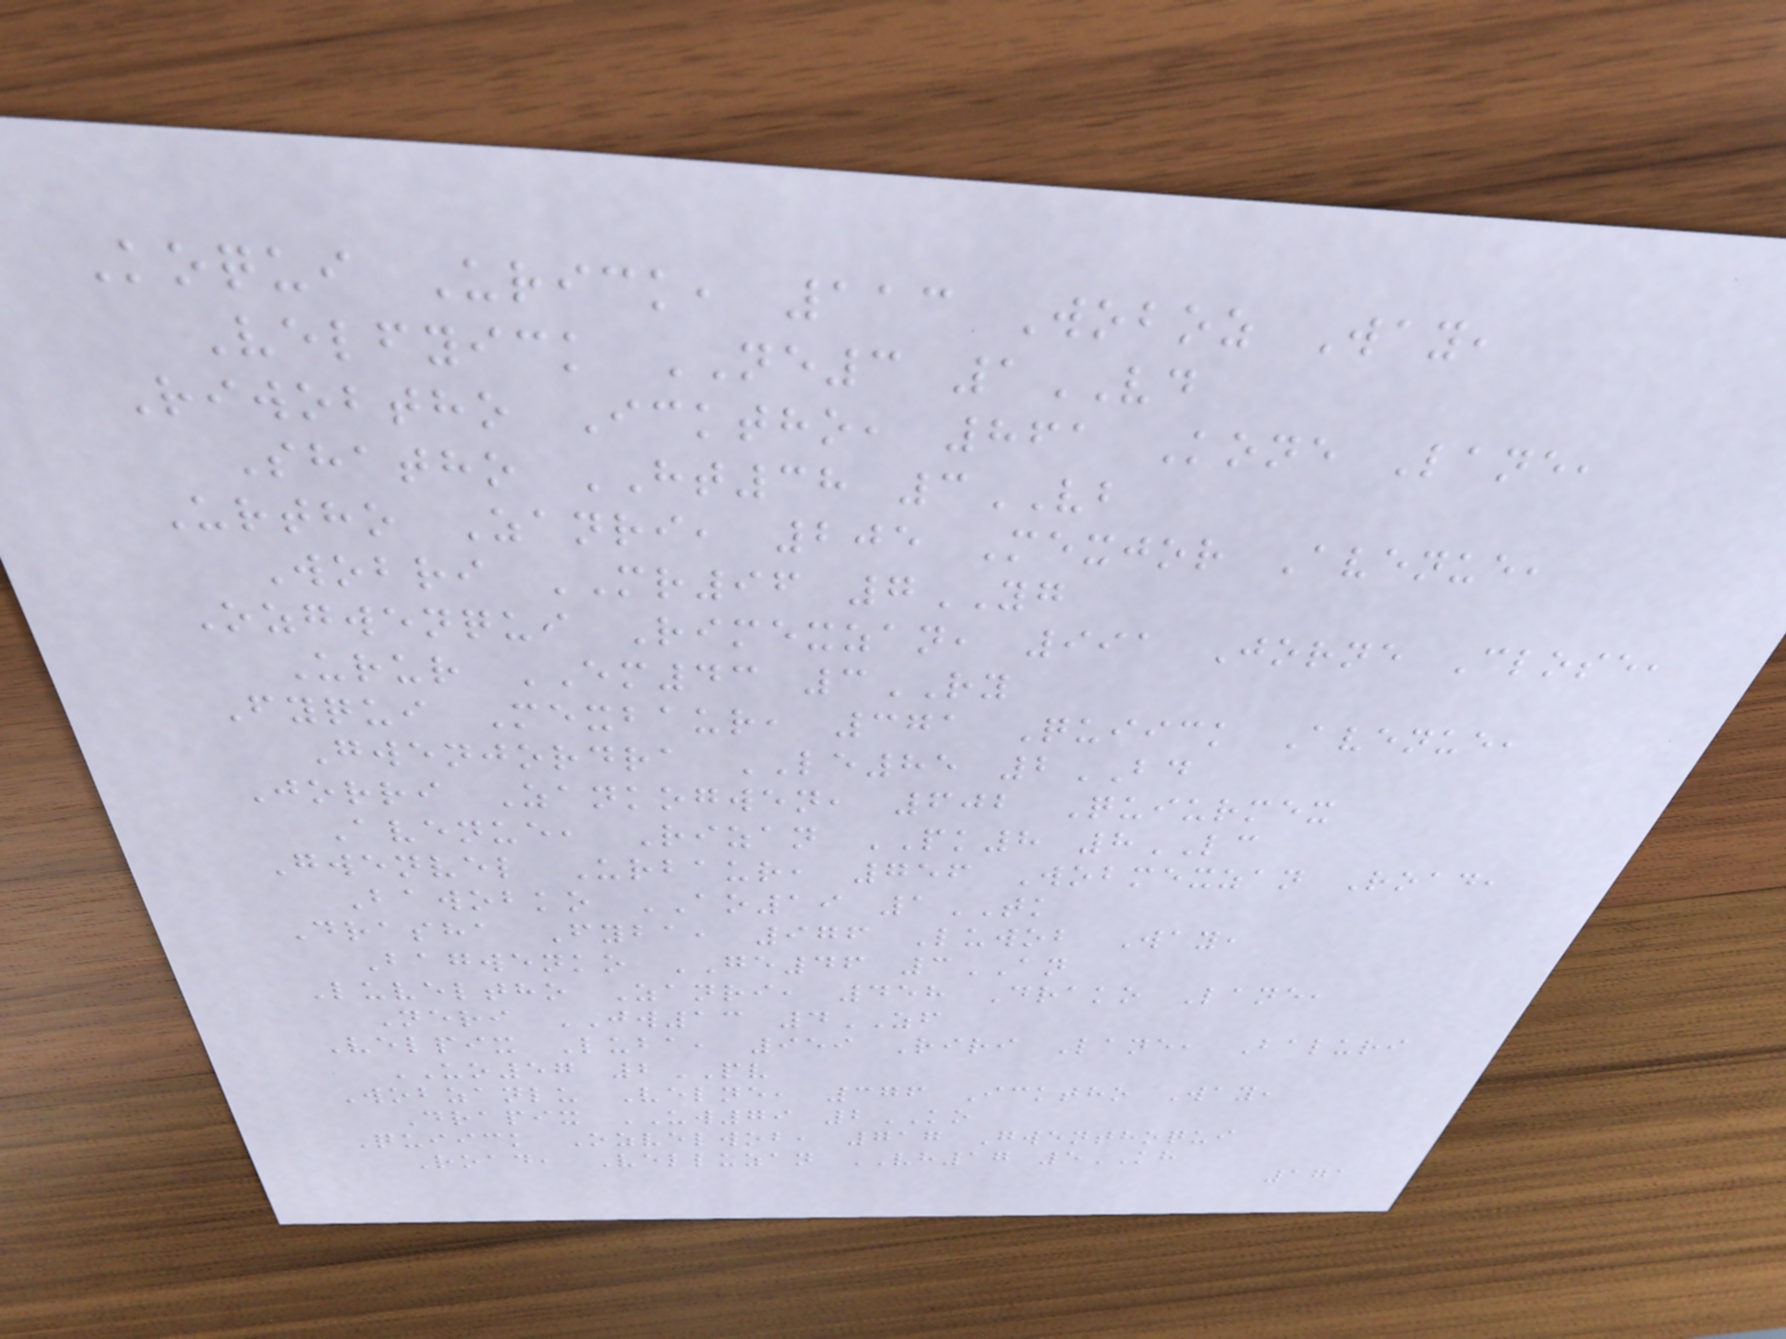Koqui Urick, 113 Woboz Way,
Velfyick NE3 1VD
Riwobtho Icktho, 861 Kone Lane,
Shatho HT38 3VB
Urtho Zanri, 205 Mexjor Avenue,
Wobri MR96 7YG
Ozgwenqui Rimexzan, 991 Jorne Close,
Urur EM43 3RY
Fyqui Mexbaur, 371 Quiick Avenue,
Gwenjordra LE85 2BD
Jorri Zankogwen, 602 Quiurmex
Avenue, Rizan PK8 8LC
Gwenvel Urbaur, 756 Wobmexzan Road,
Bawobko AO19 1TK
Drasha Fyba, 976 Luwob Way,
Bagwenko GE46 3AN
Luveltho Zanri, 458 Drako Lane,
Neri JW13 4ZF
Velpix Luba, 959 Riri Lane, Baluri
UO57 2PV
Wobzanlu Velne, 376 Icktho Way,
Drapix UW79 2KO
Quiick Ozvelwob, 717 Gwenthoqui
Road, Velluzan VH17 5KH
171
